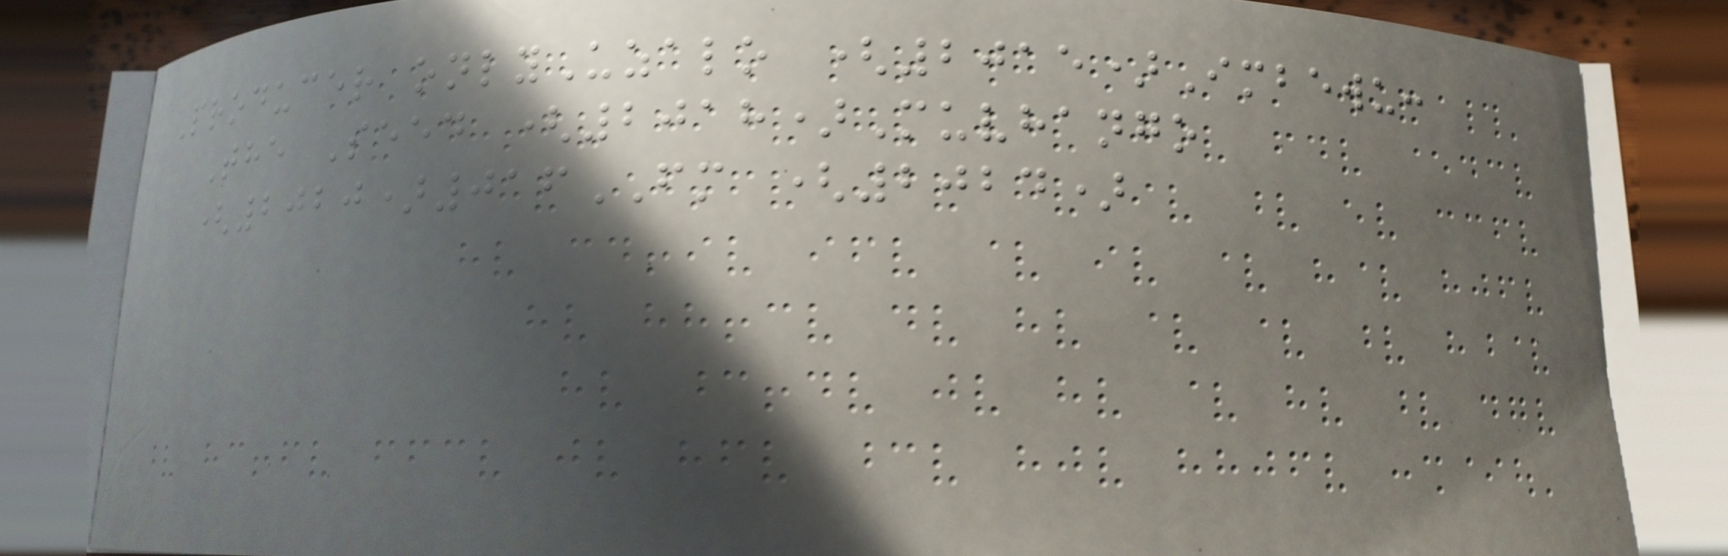Producer onlyUzalo (2015)Imbewu:
The Seed (2018)Muvhango
(2020)016FM (2024)
